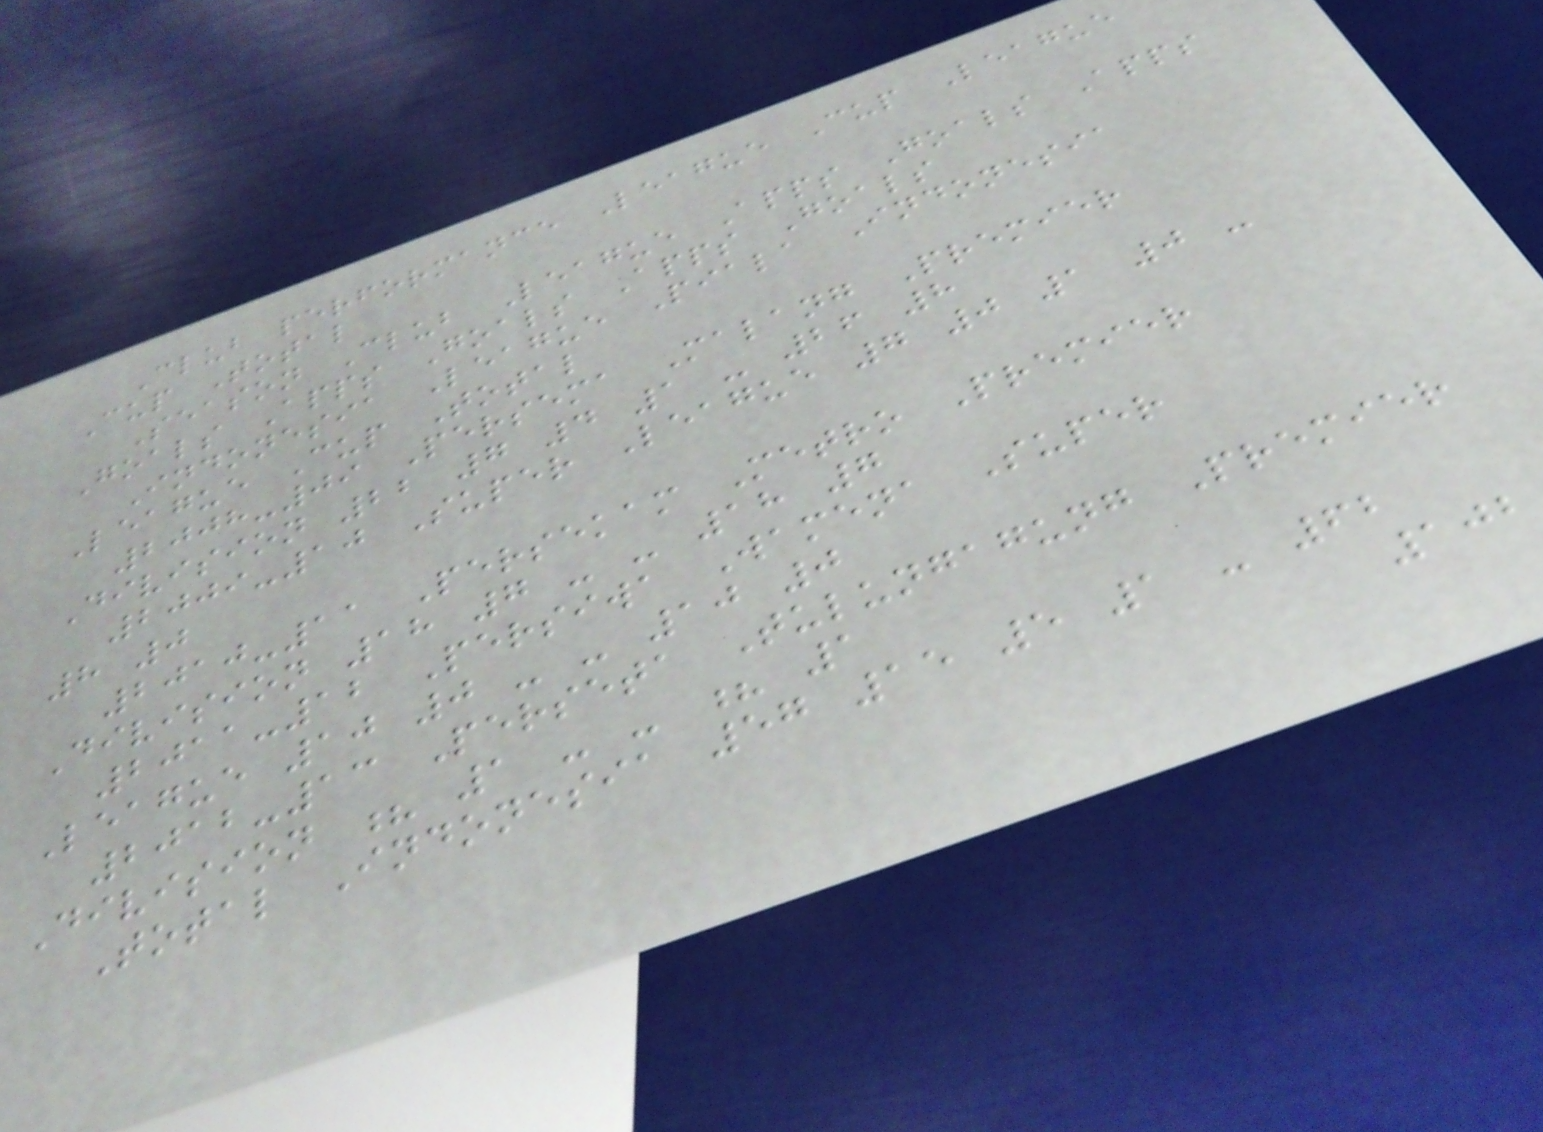Club performance League Cup League
Cup Total
Season Club League Apps Goals Apps
Goals Apps Goals Apps Goals
Indonesia League Piala Indonesia
League Cup Total
2008-09 Persema Malang Premier
Division 22 7 4 1 - 26 8
2009-10 Super League 7 0 1 0 -
8 0
2010-11 Persekam Metro Premier
Division 18 7 - - 18 7
2011-12 Persiwa Wamena Super
League 10 0 - - 10 0
2012-13 Perseta Tulungagung Premier
Division ? 1 - - ? 1
Total Indonesia 57 15 5 1 - 62
102
